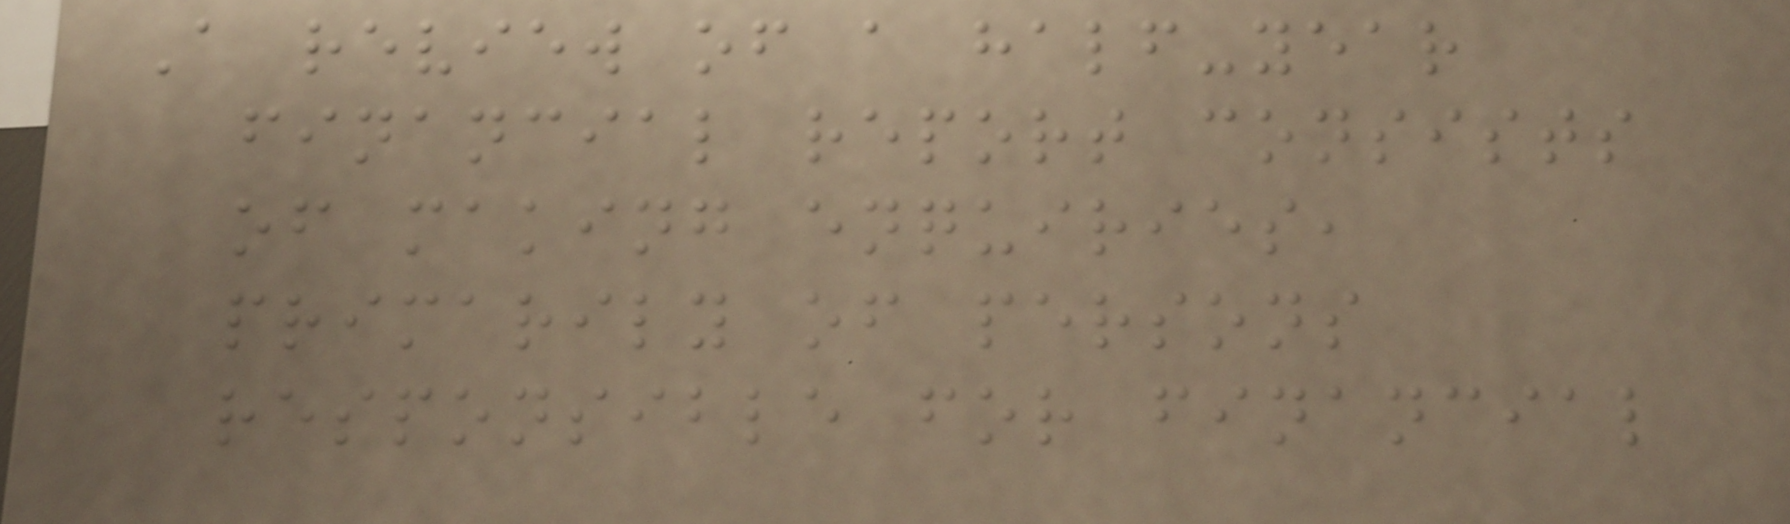A review of a half-year
financial report consists
of making enquiries,
primarily of persons
responsible for financial
